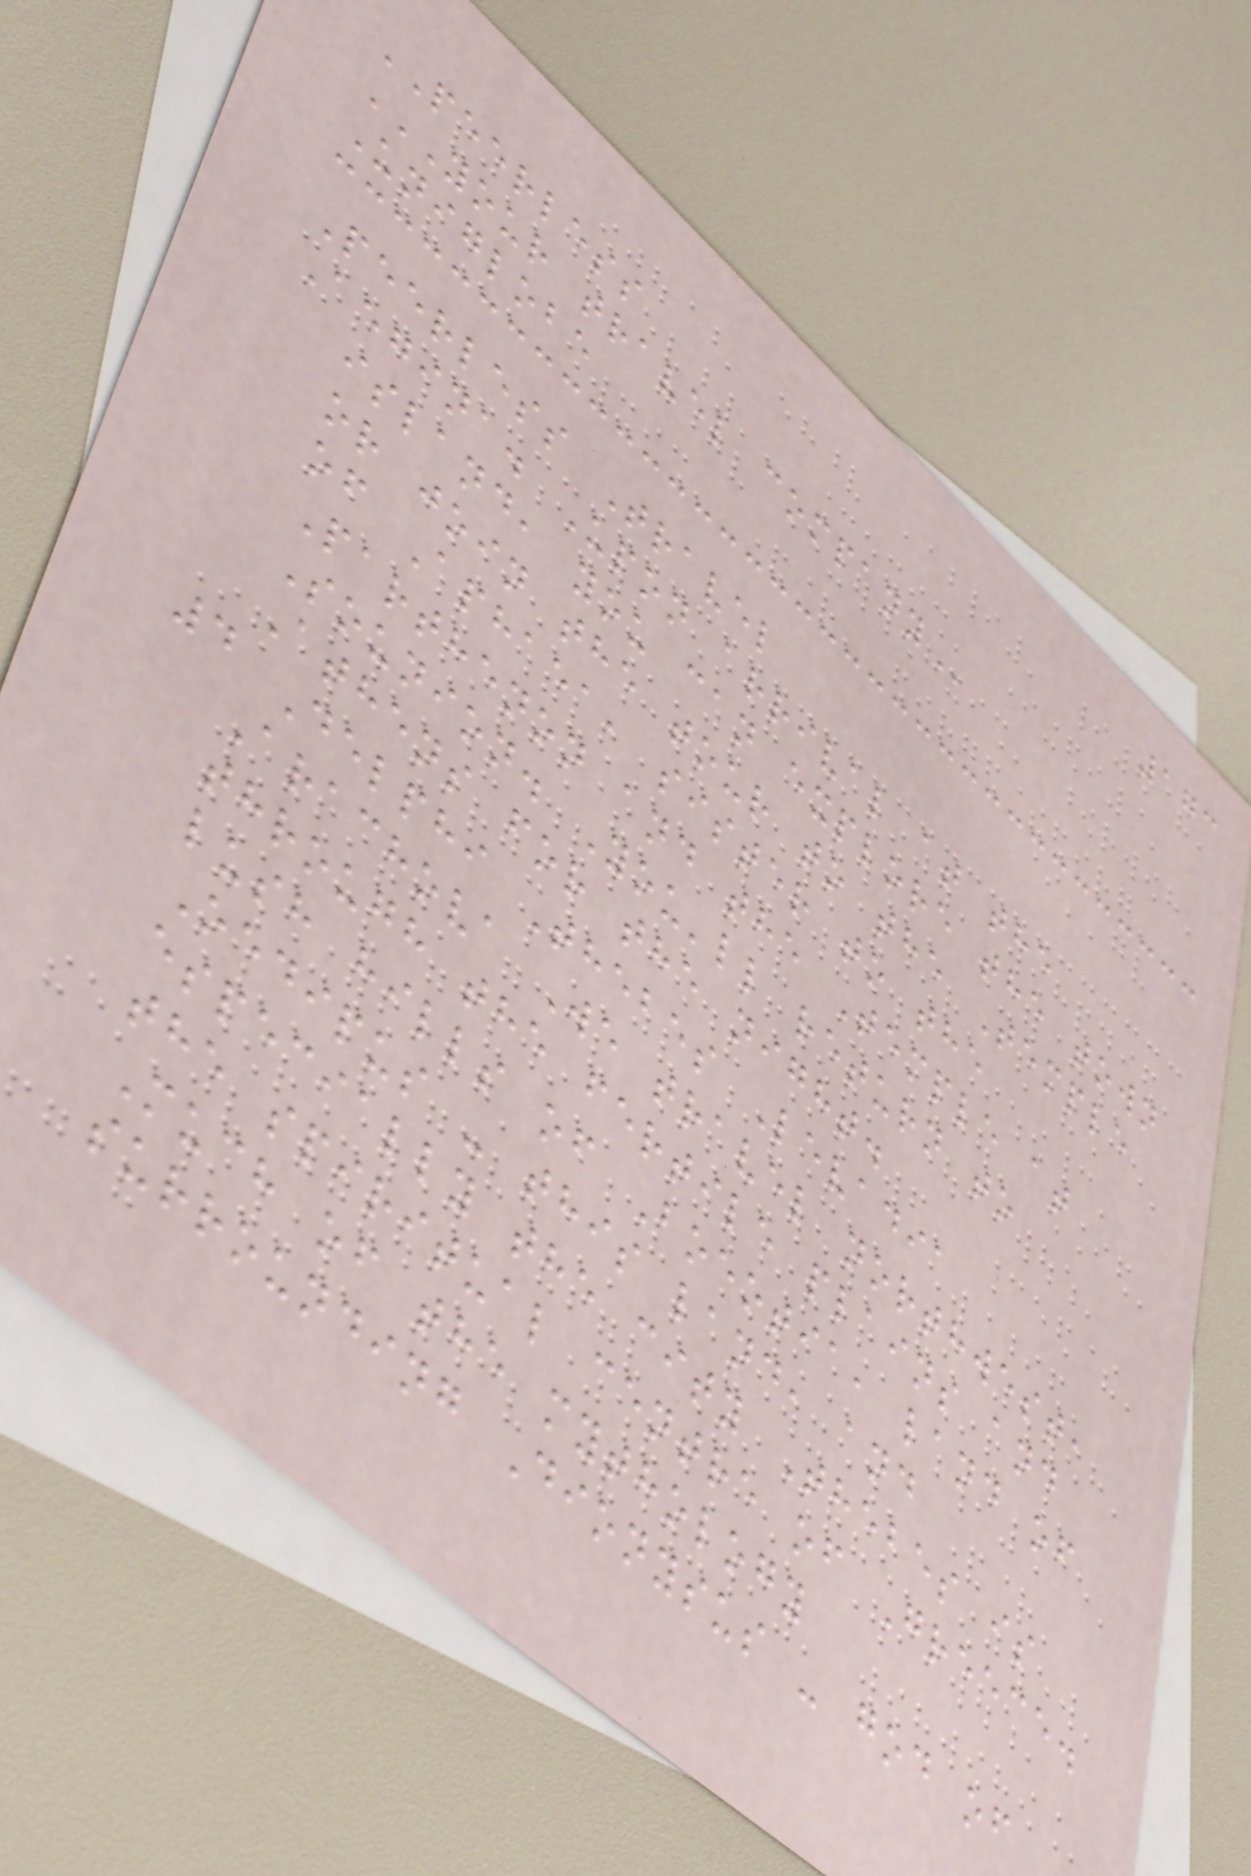173
PEERLESS
YOUR TRAVEL COMPANY
Uniglobe
Peerless Travel
Aegina. Upon arrival at the
island, you can explore the town
or join the tour to the Temple
of Aphaea, sister to the
Parthenon and the Temple at
Sounion. You'll return to
Athens for the night.
4 Delphi Thebes Levadia
Arachova We travel northwest,
through the fertile plains and
lush hills of Boeotia, land of
Oedipus - this land, and
especially the city Thebes is
the spiritual centre of Greece.
Much of the mythology
surrounding Dionysus - god of
